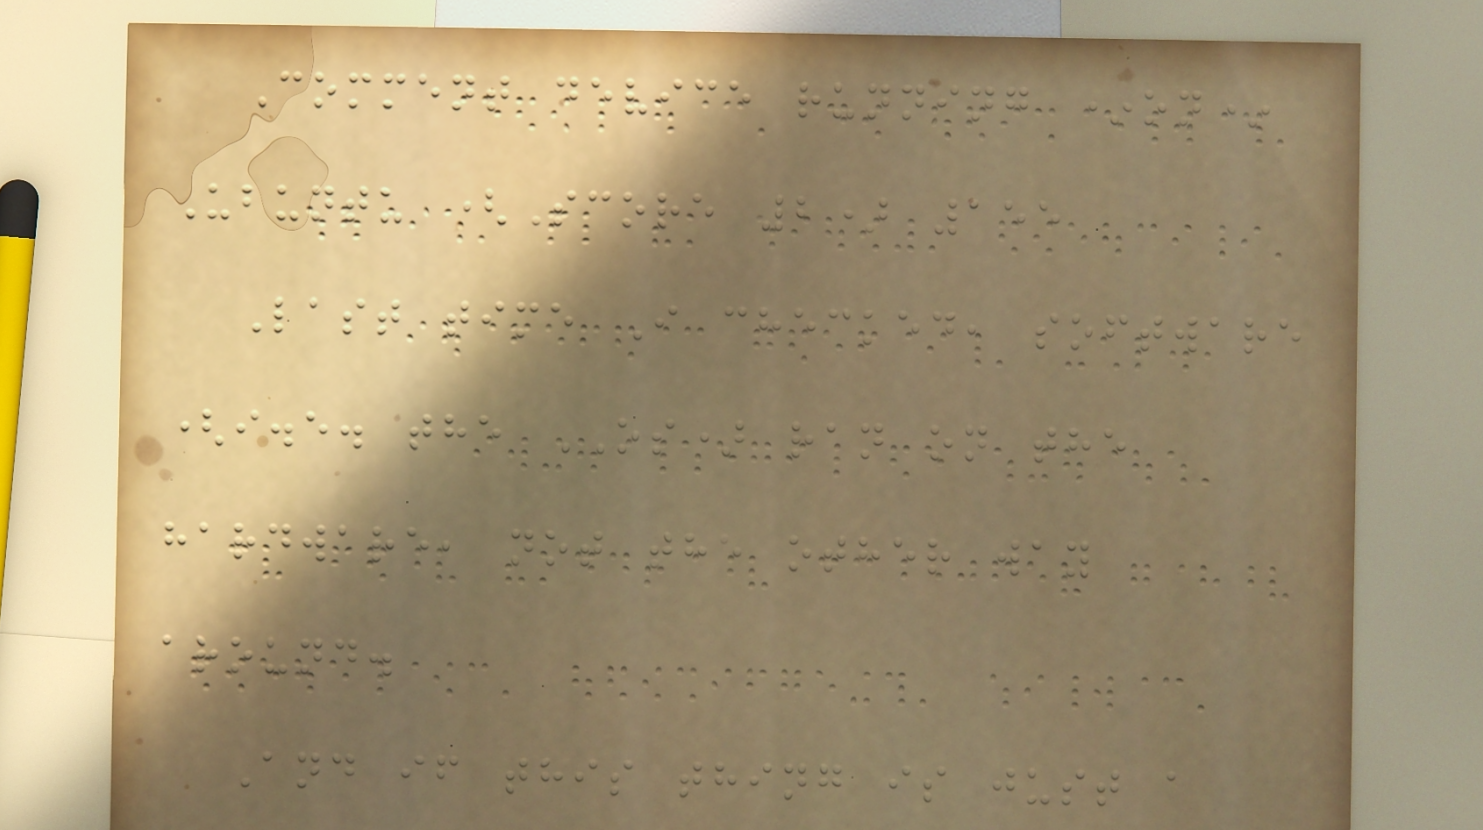Comment device running *on*
Ubuntu (Score 2) 155
Last time I checked, software
(i.e. the OS) ran on the
hardware, not the other way
around.
And if this thing is just a
